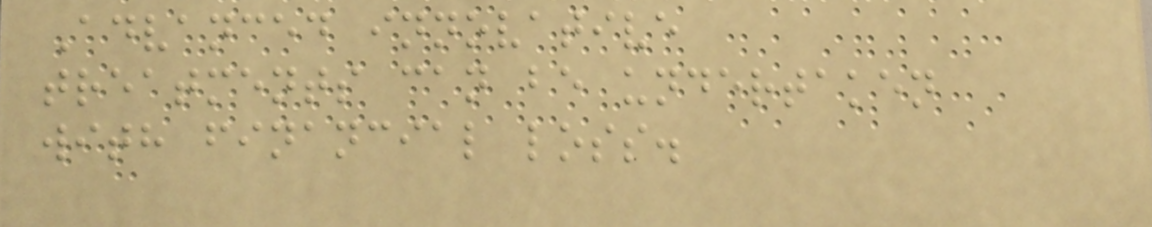Advanced innovative
treatments can be undertaken
with financial loss.
